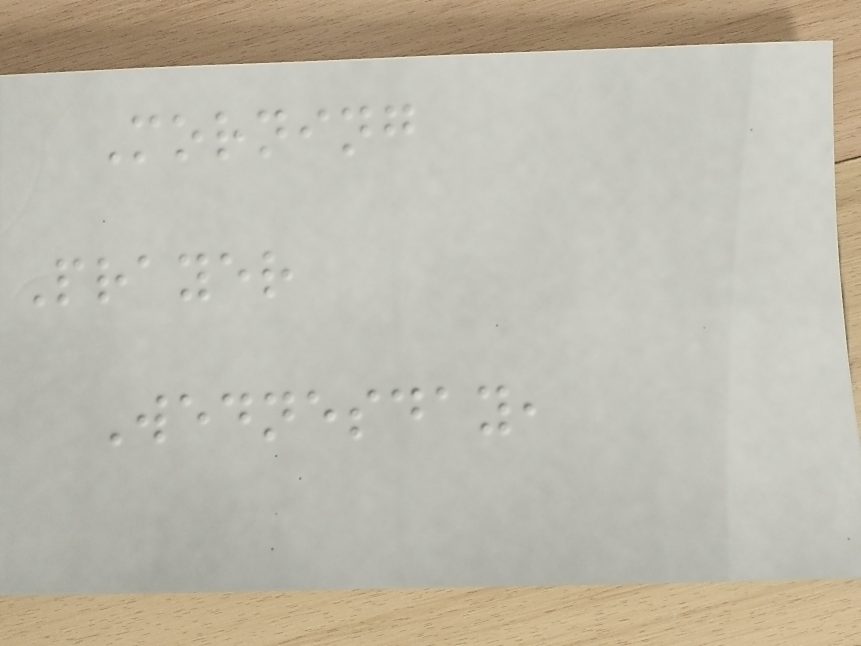Morning
Prayer
Wednesday,
